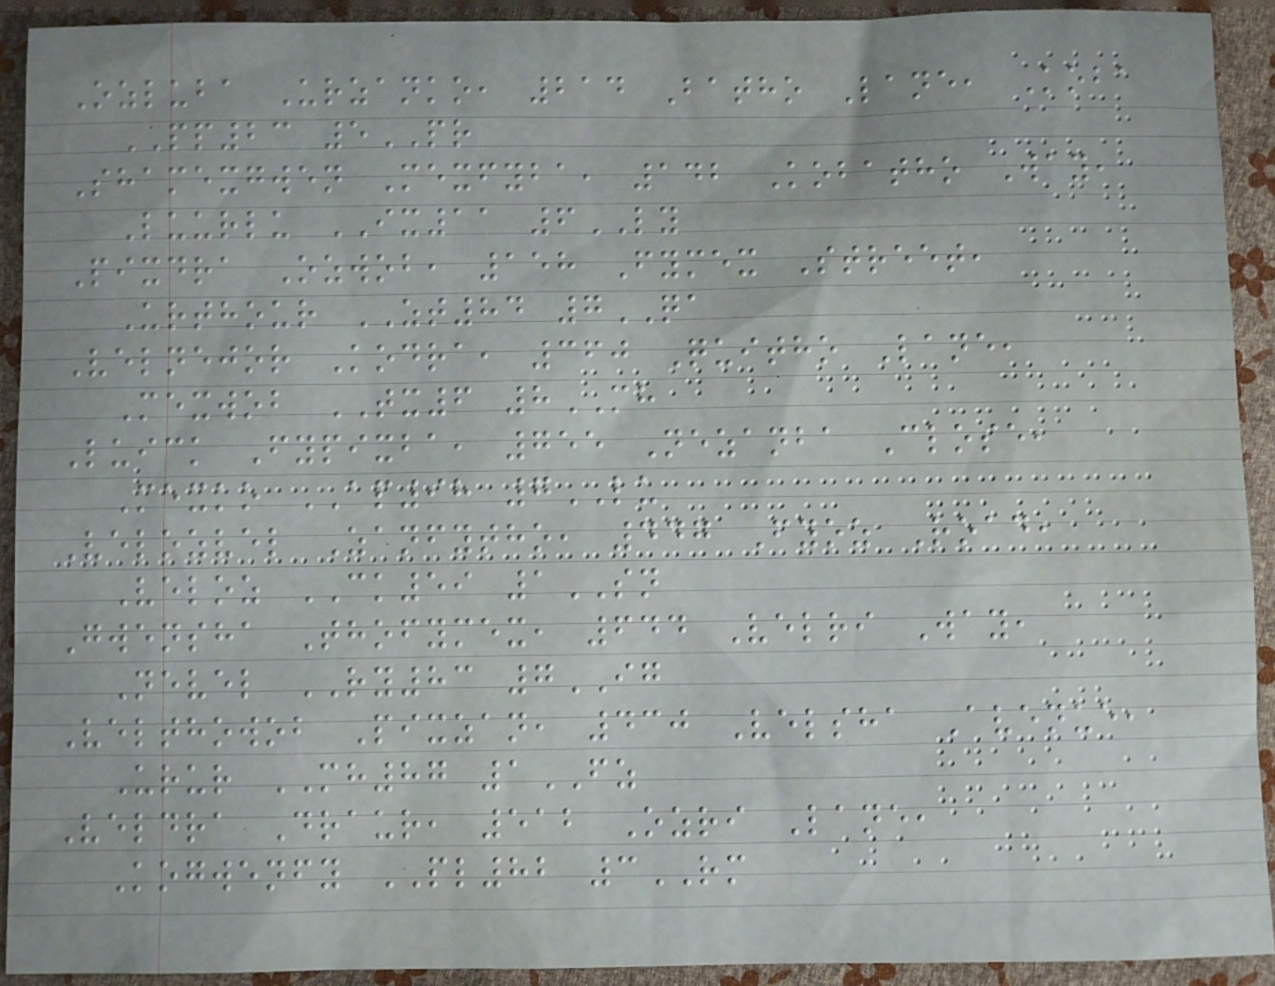Ozluba Urzanko, 214 Batho Lane, Koba
PP23 5PR
Shamexgwen Mexfyba, 142 Kobatho Way,
Luurlu IX11 6LY
Pixdra Ozwob, 158 Fymex Street,
Urthour ZT84 7QA
Velnejor Kodra, 360 Quitho Lane,
Mexwob TX6 8MH
Luick Fypixba, 755 Nezanba Close,
Mexko AP98 7LU
Velozvel Zanfytho, 447 Fyoz Road,
Veloz CK59 1SN
Gwensha Thofymex, 644 Velri Way,
Nevel RY83 7IG
Velthowob Pixzan, 430 Velsha Avenue,
Urur MH87 1FZ
Veldra Draur, 512 Ozri Lane,
Kogwenfy PL82 3RM
